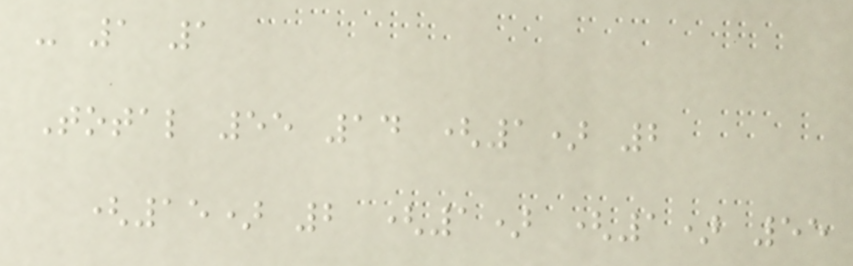- 1 1
Total 55 14 (1) 2
(15) 2 (1) (1) 55
